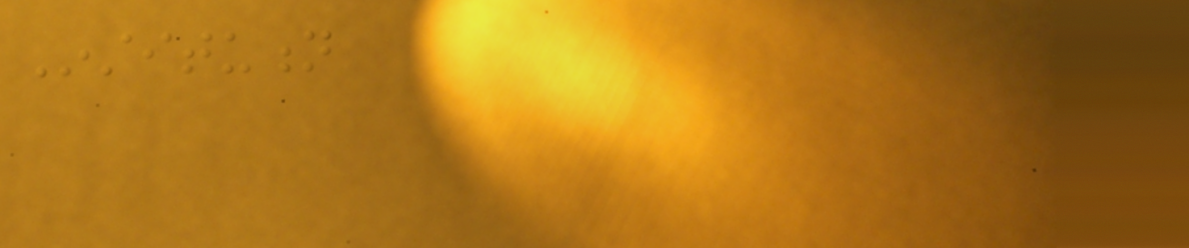Institution
